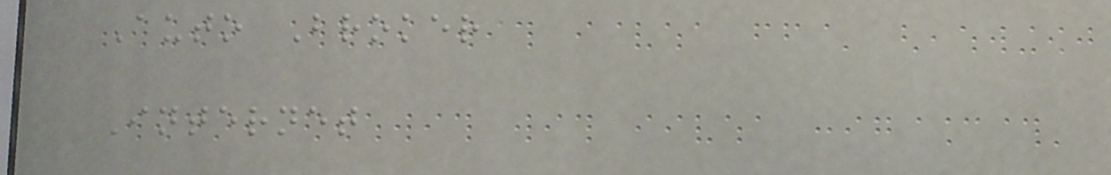Auto Broker
Internet
